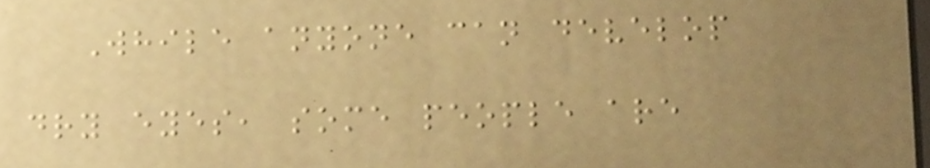While anyone can develop
dry eyes, some people are
